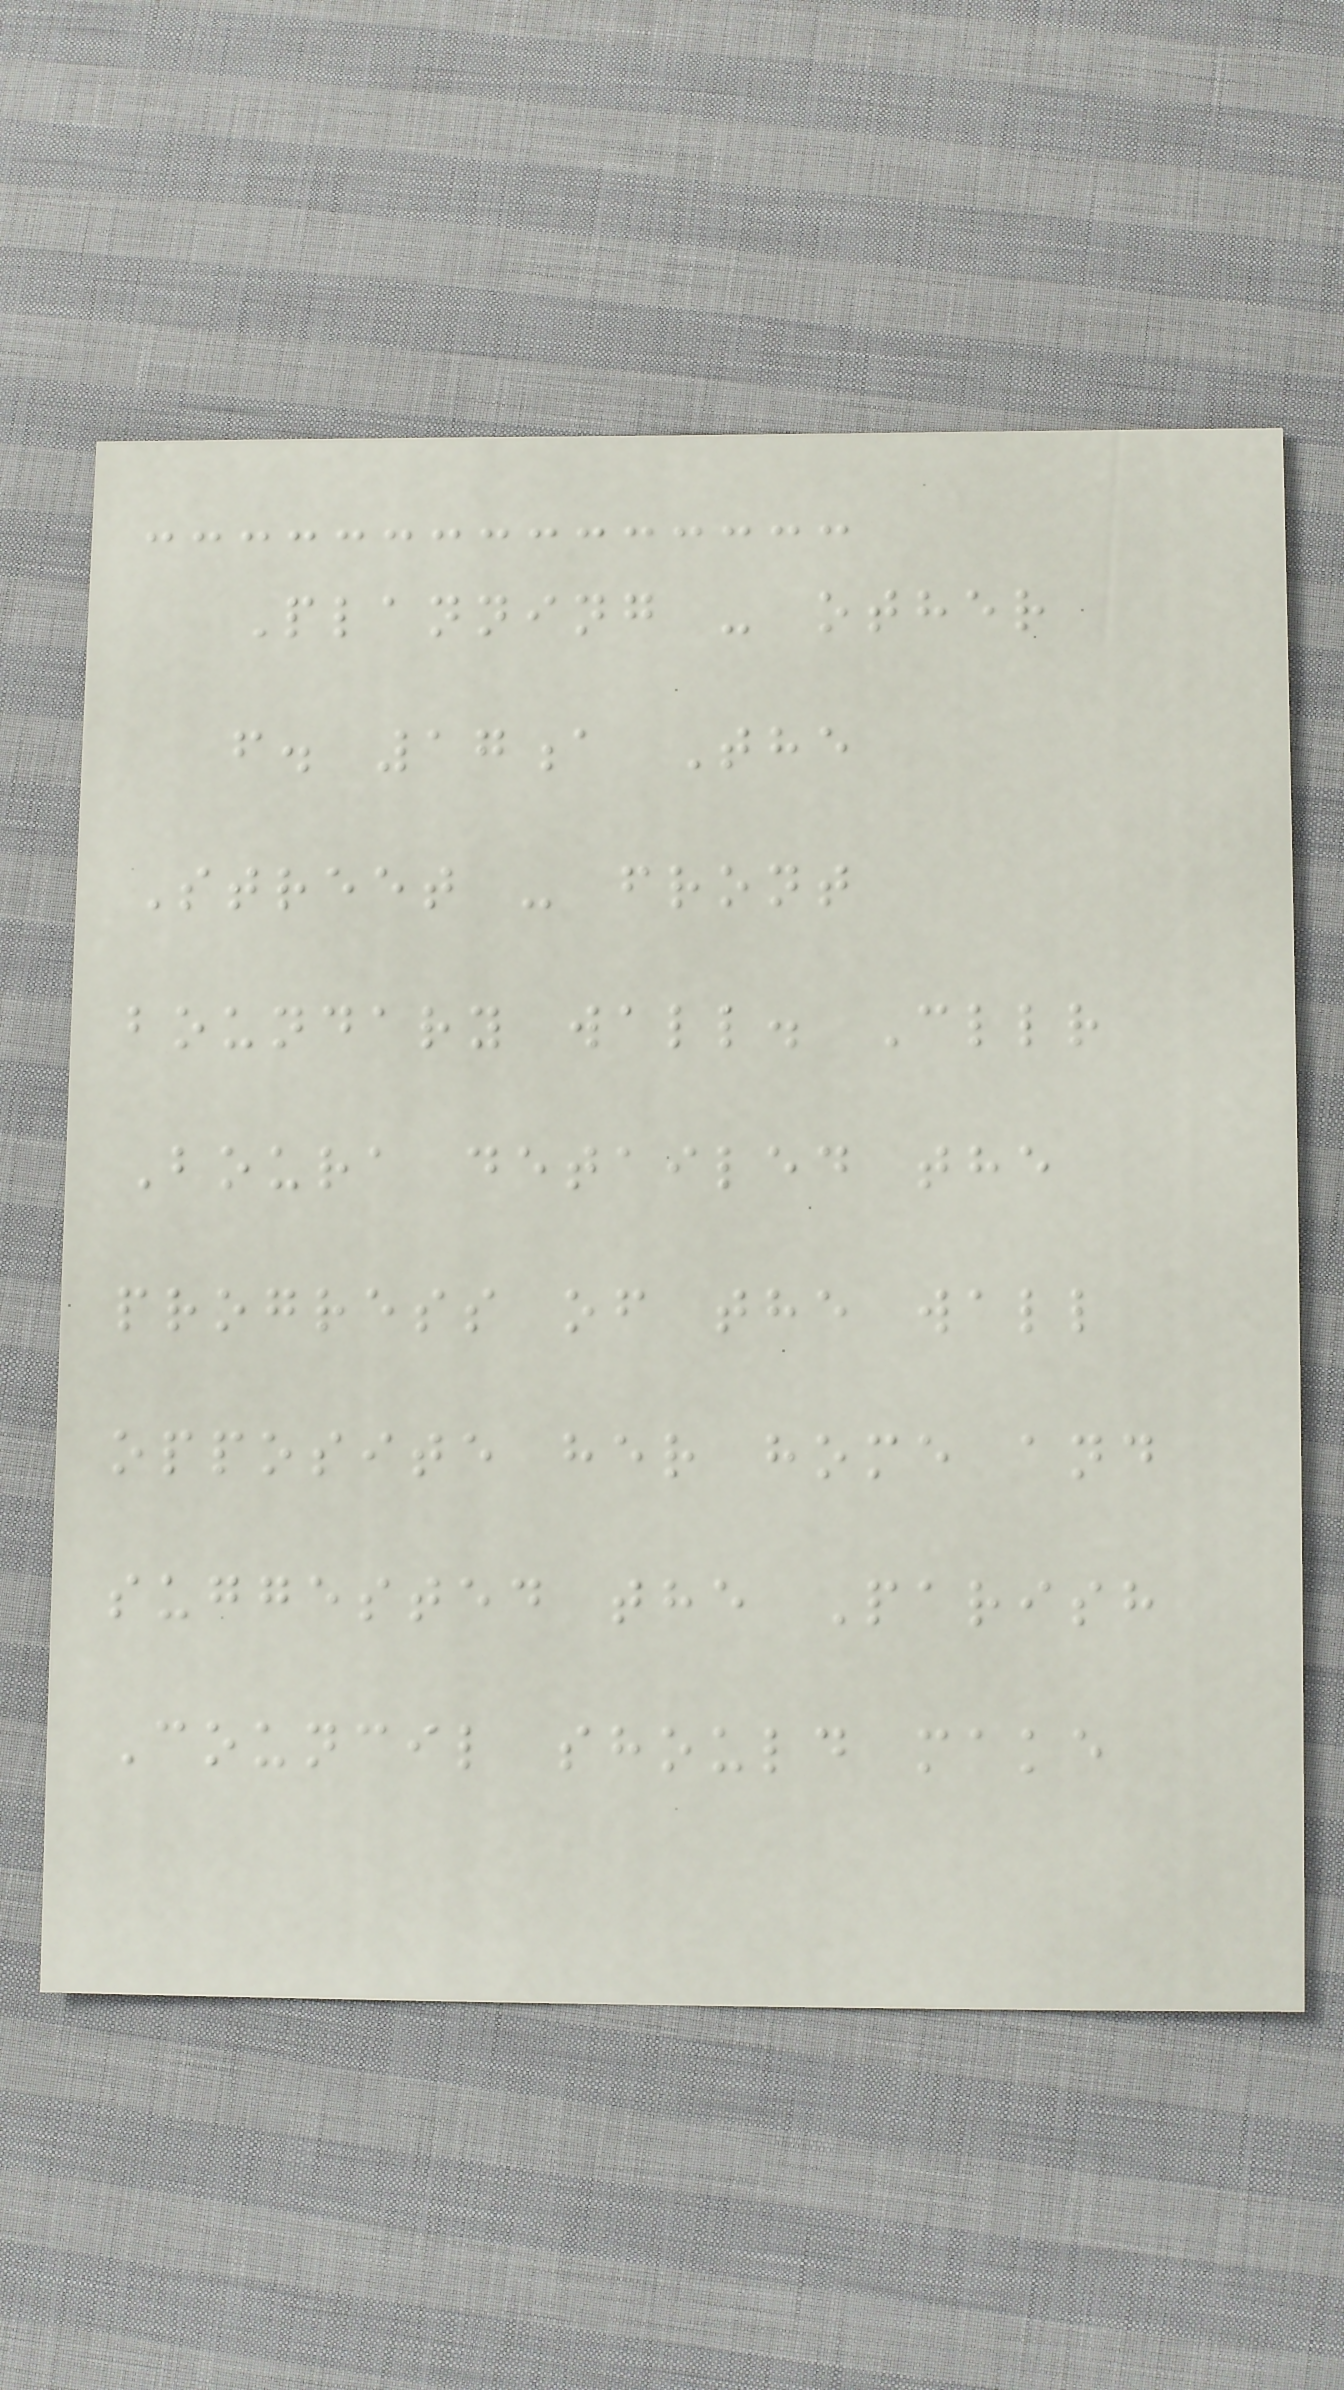Planning - other
f. 17a The
Street - front
boundary wall. Cllr
Boura detailed the
progress of the wall
opposite her home and
suggested the Parish
Council should make
